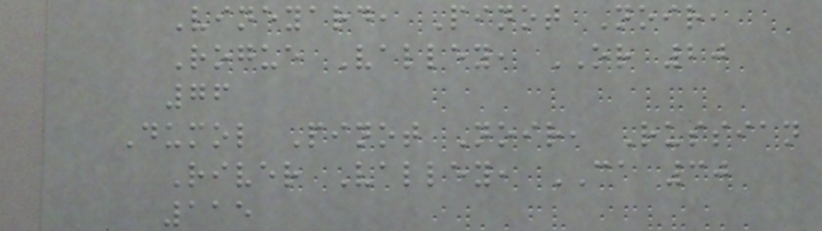Vineyard, Pinot Noir,
Rogue Valley, OR 20
76
Dumol Pinot Noir, Russian
River Valley, CA 30
115
